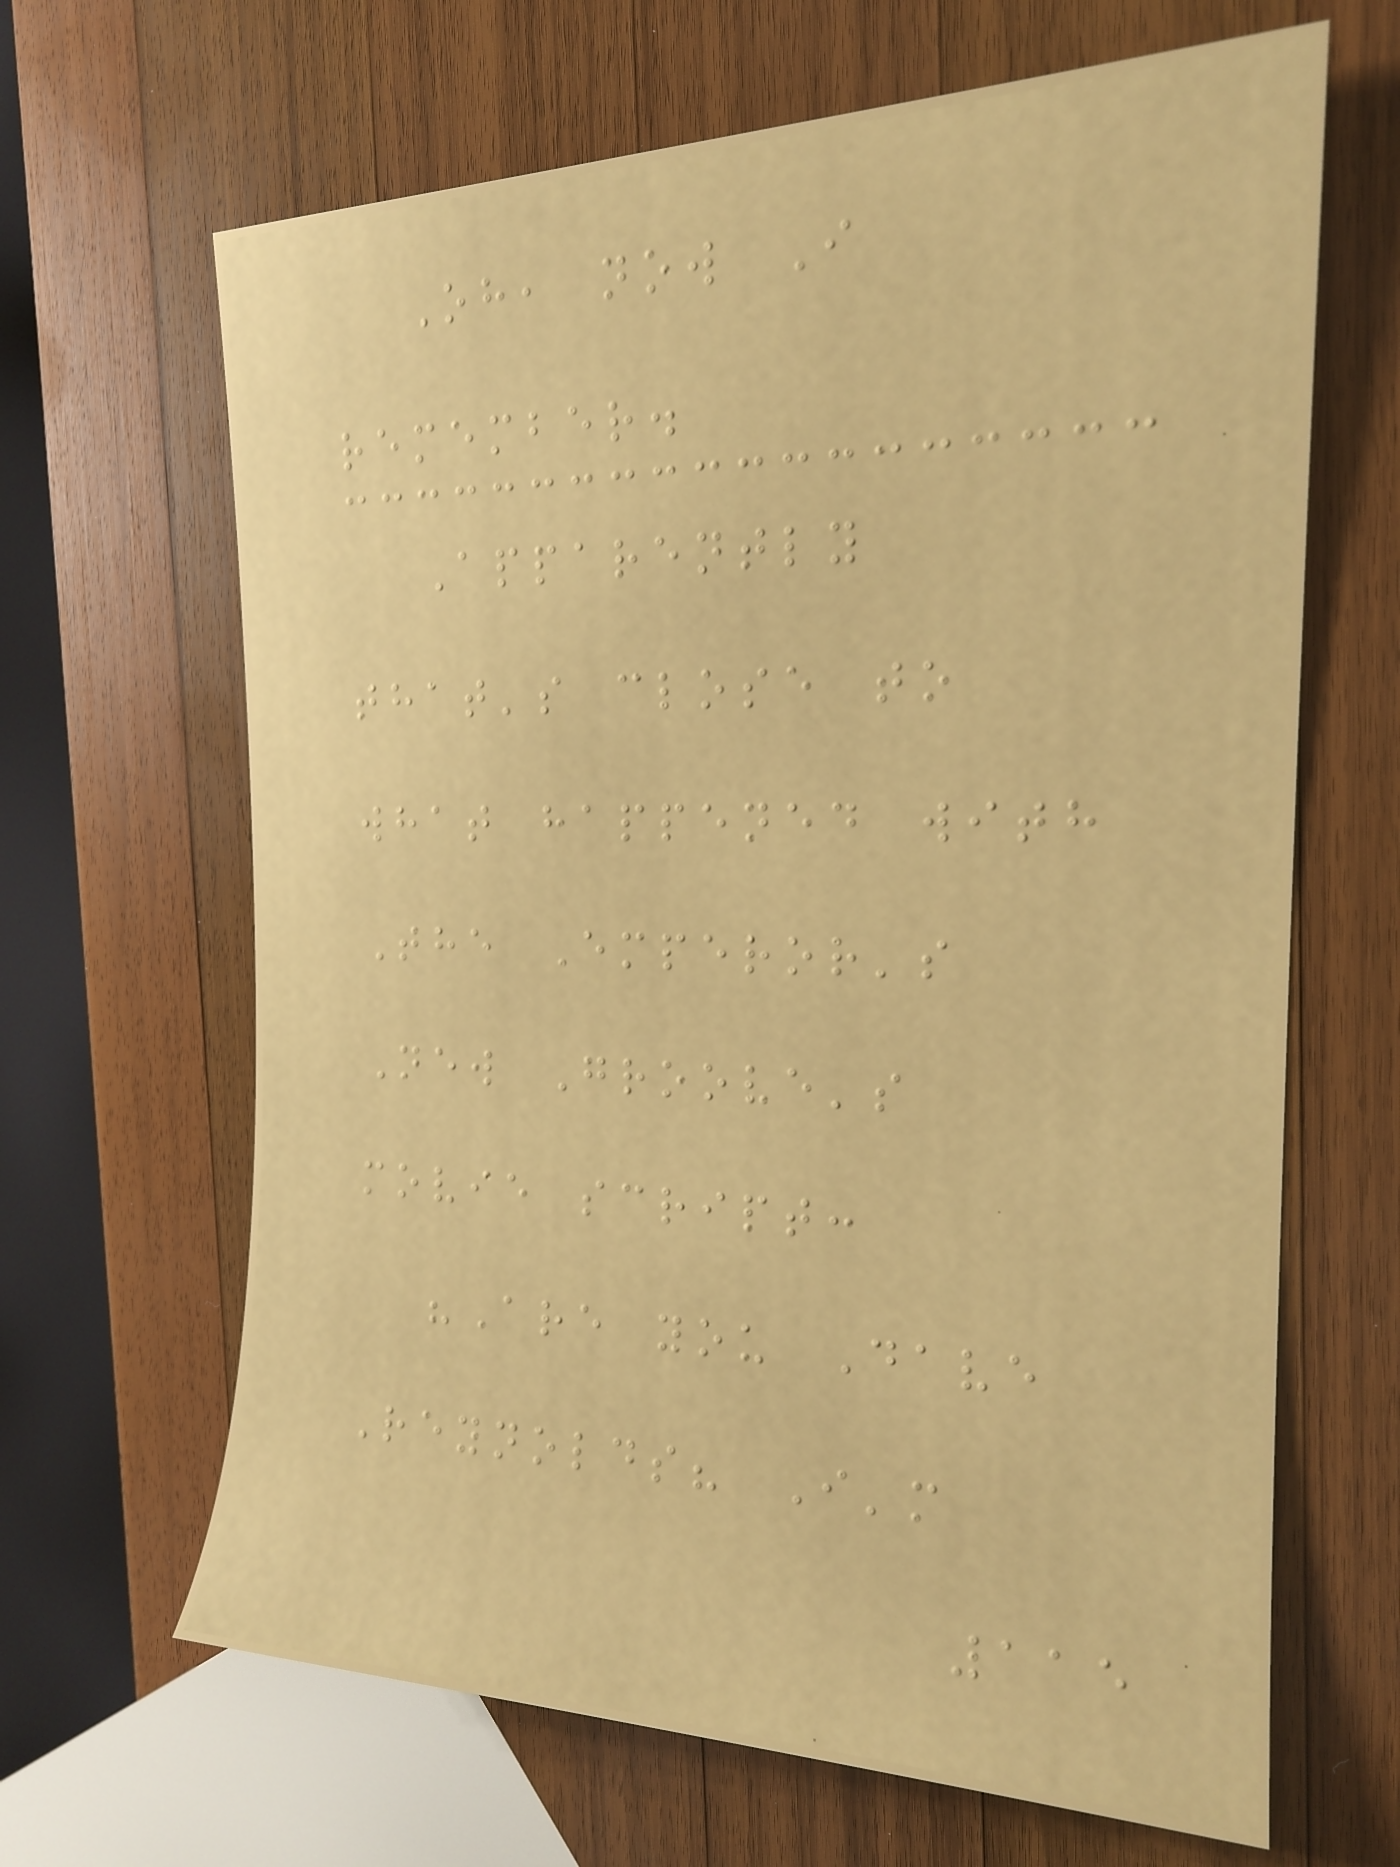Oh, now I
remember.
Apparently
that's close to
what happened with
The Emperor's
New Groove's
movie script:
"Are you Dave
Reynolds? I'm
115
